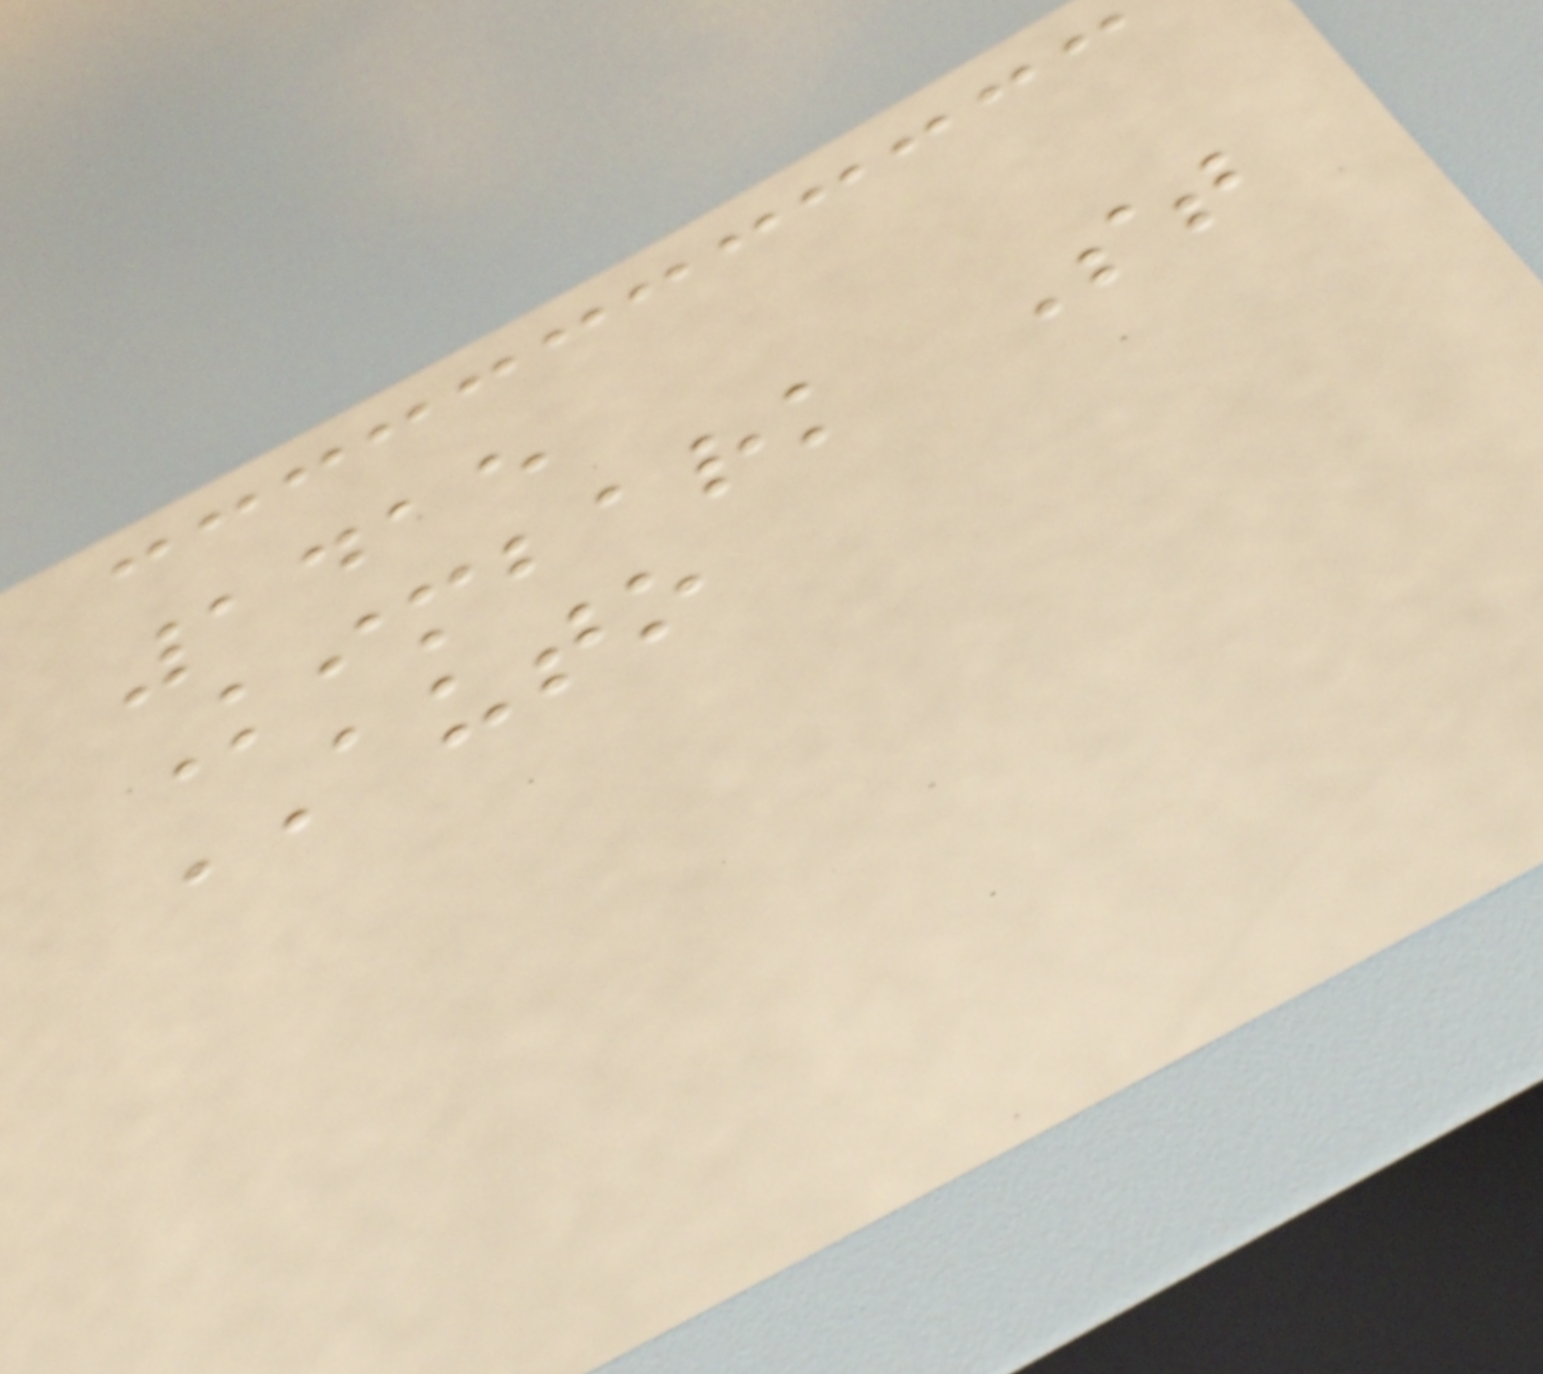1415
Kimbark St
AUTO
